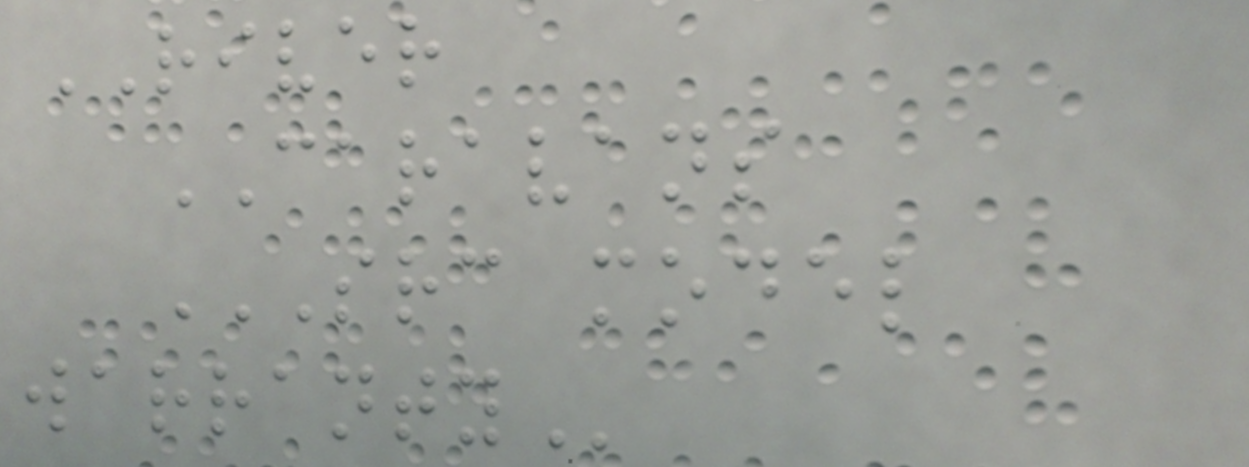RIVER
CARAVANS
SRC MODEL
WARRANTY
